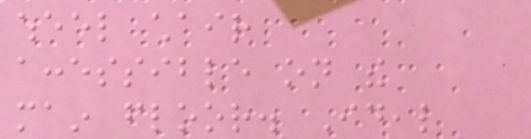wheel chair
accessible on the
main floor. Ideal
